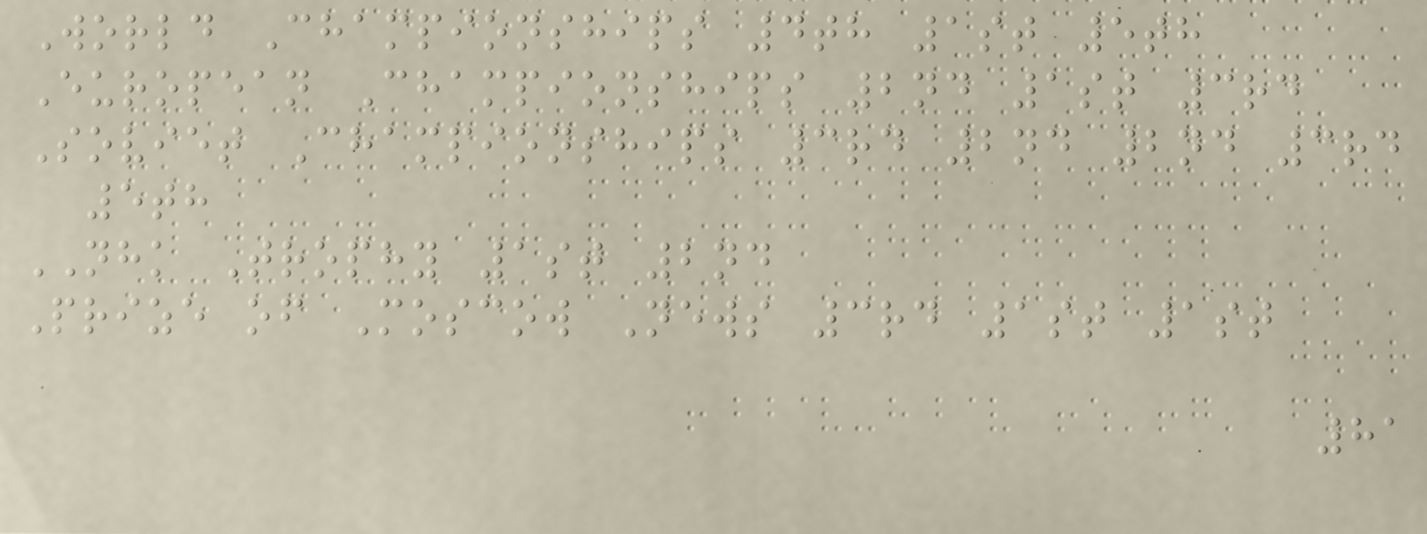World Championships 4th 1st 5th
European Championships 2nd 1st 3rd
Soviet Championships 3rd 2nd 2nd 3rd
5th
NHK Trophy 1st 2nd
Prize of Moscow News 3rd 1st 1st
81
